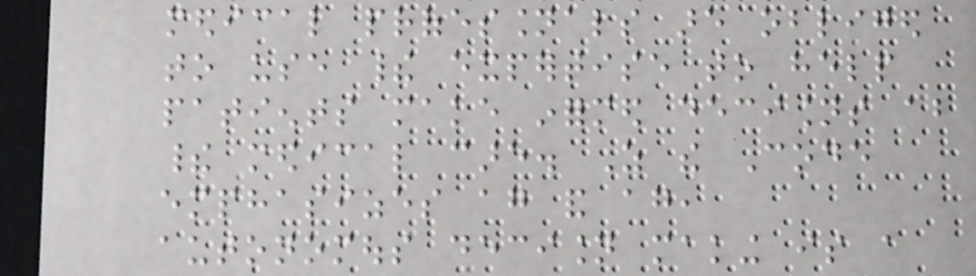medical professionals are obliged
to use their expertise to help
patients make informed decisions about
their medical care. As the Code
emphasizes again and again,
autonomous decision making is a
